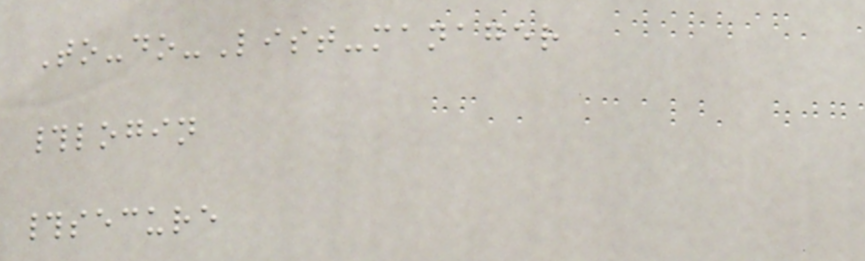To-do-List-manager
#login
#secure
